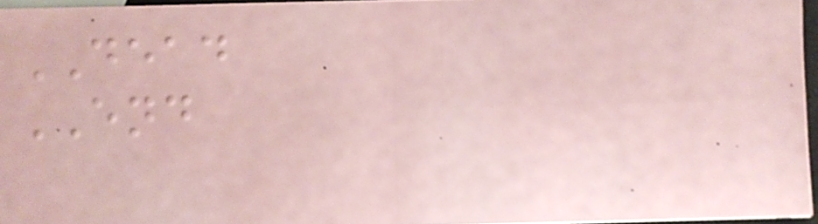DEAD
END
